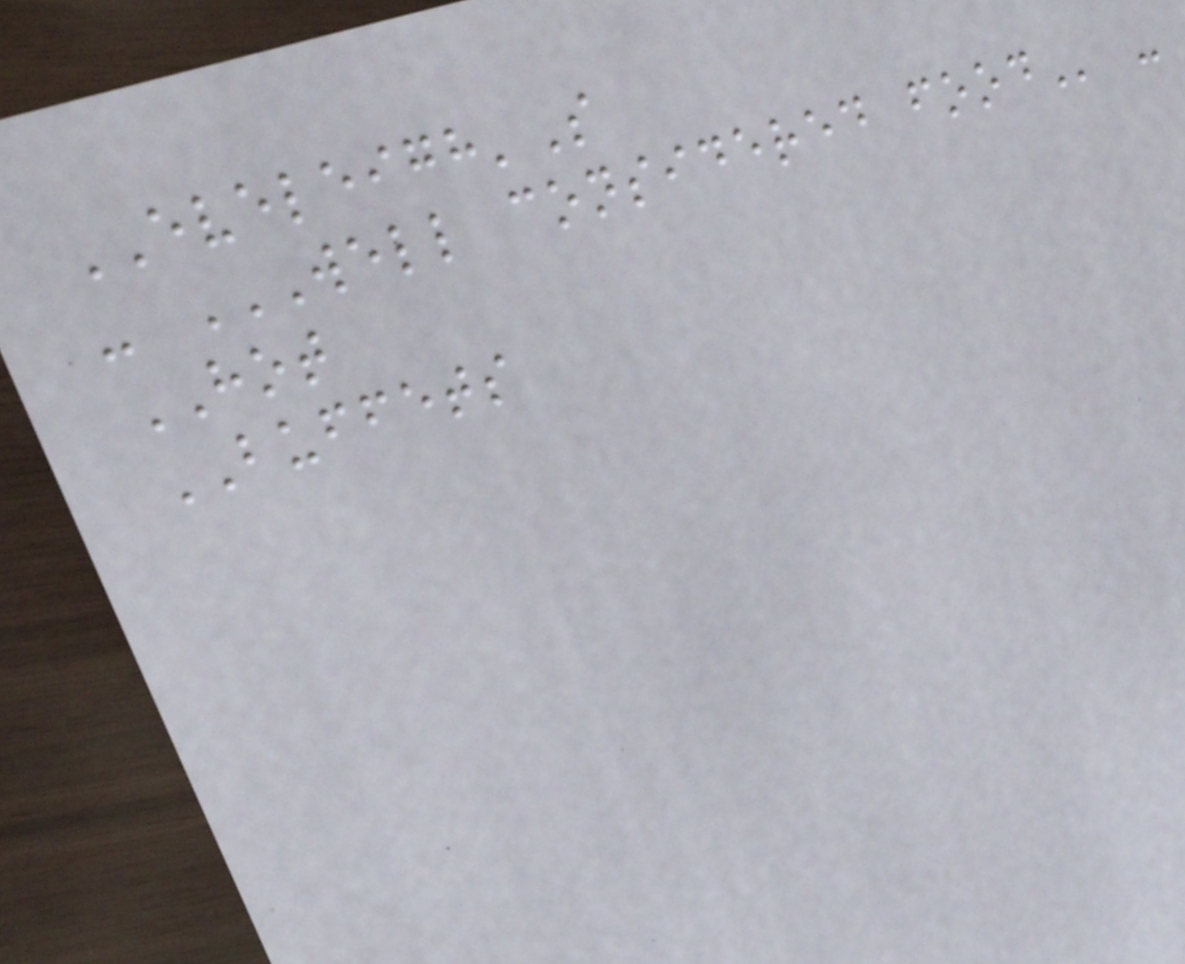EVELEIGH'S
- WELL CONSIDERED FOOD -
HOT
BUFFETS
